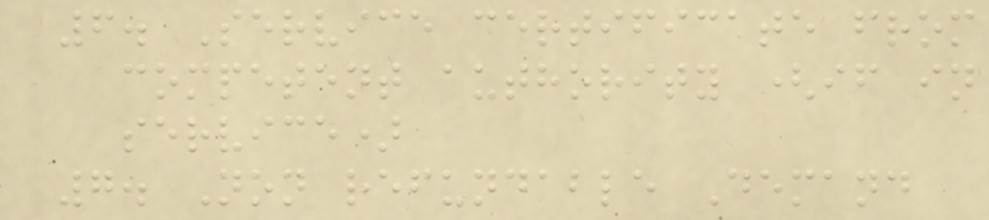6. Service certificate from
competent authority (if in
service)
7. Non refundable Demand
